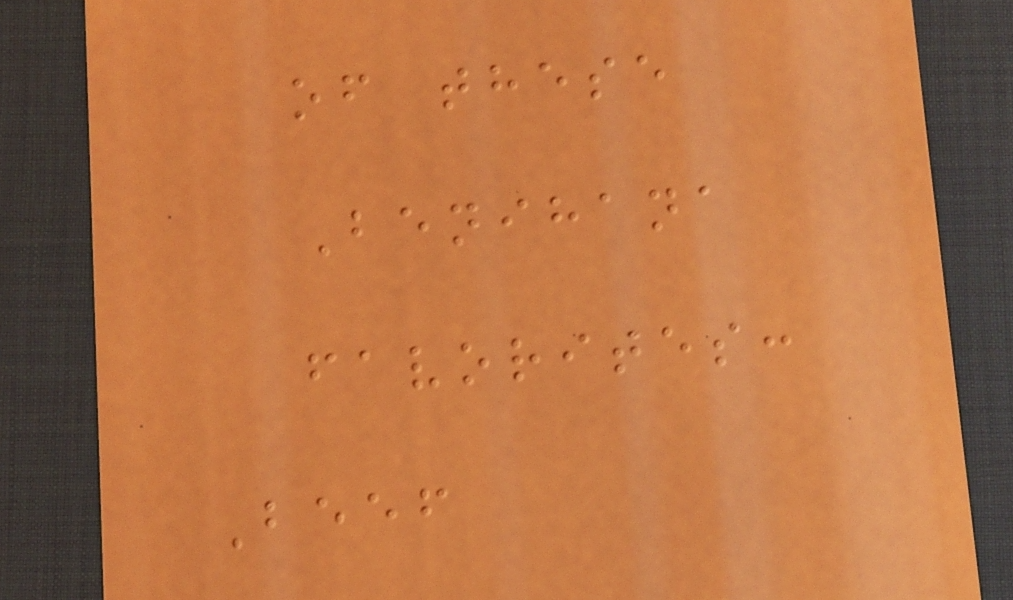of these
Benihana
favorites:
Beef
